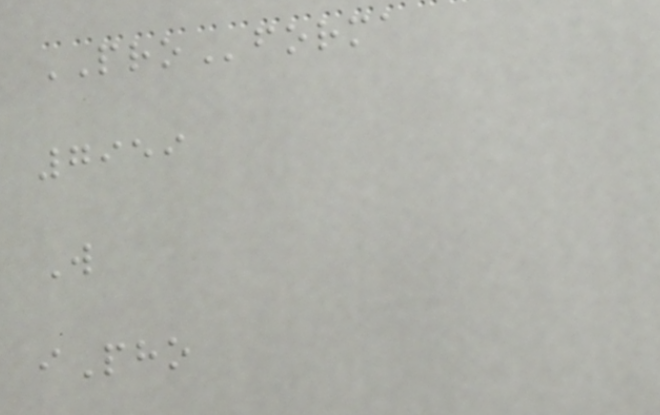PROforma
7959
W
iPho
